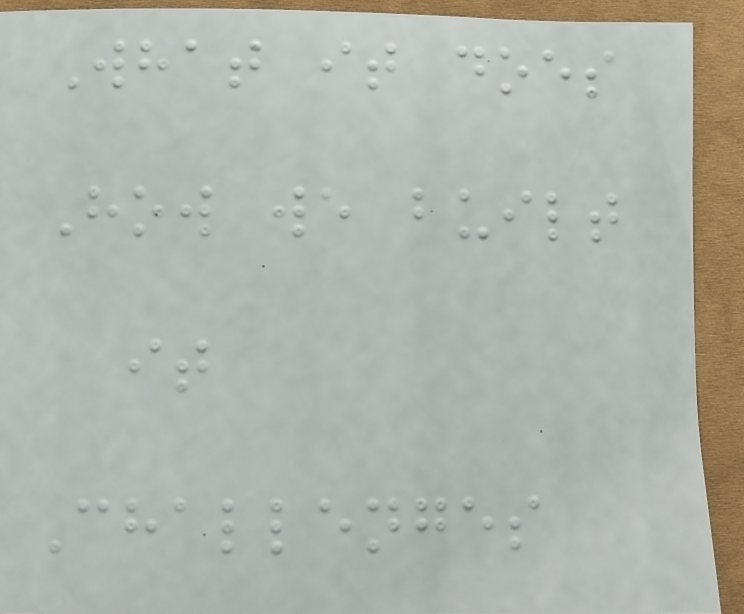What it does
How we built
it
Challenges
